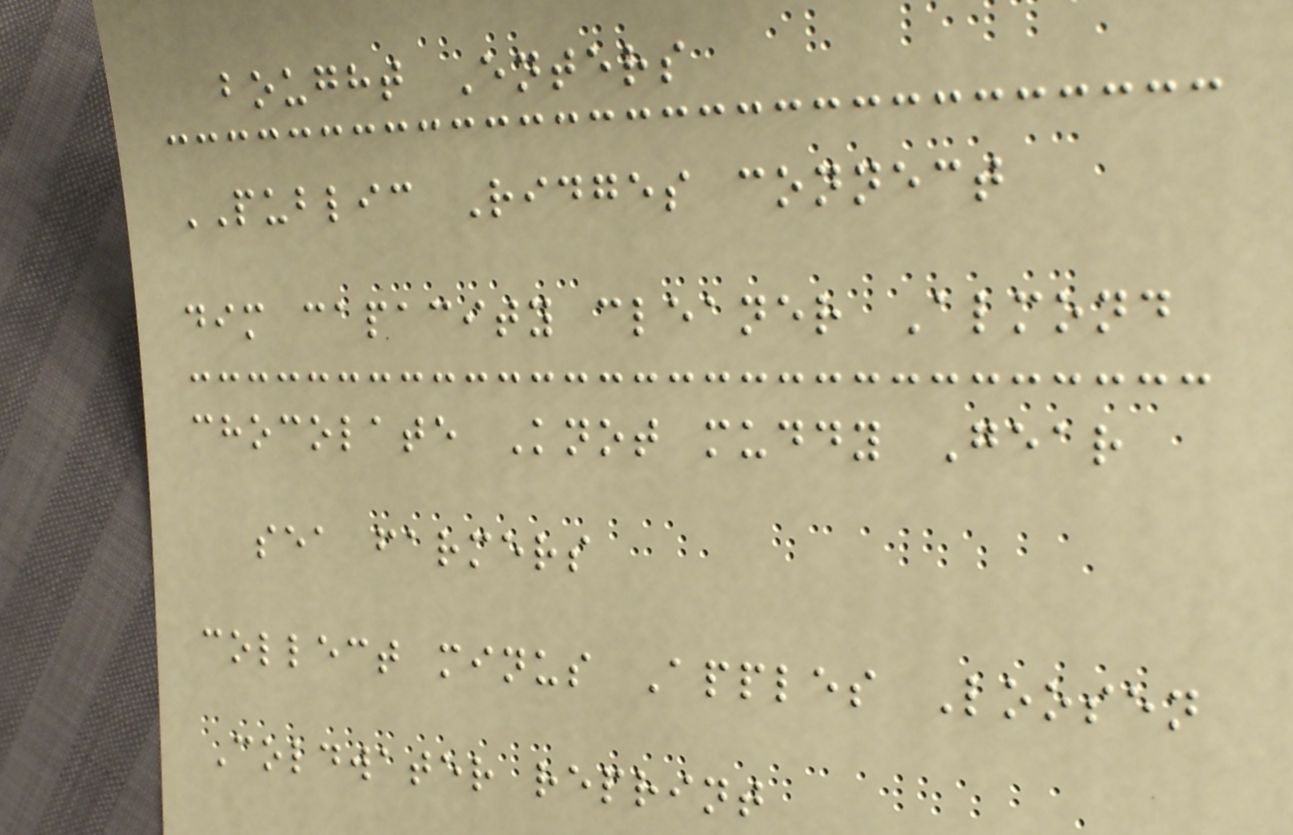bought Enters
PUBLIC Ridges connect
dim capacity cleaner Almond
chocolate Knot muddy Gear
sea farmers
collect minus Apples Loosen
Coldwater reprint
